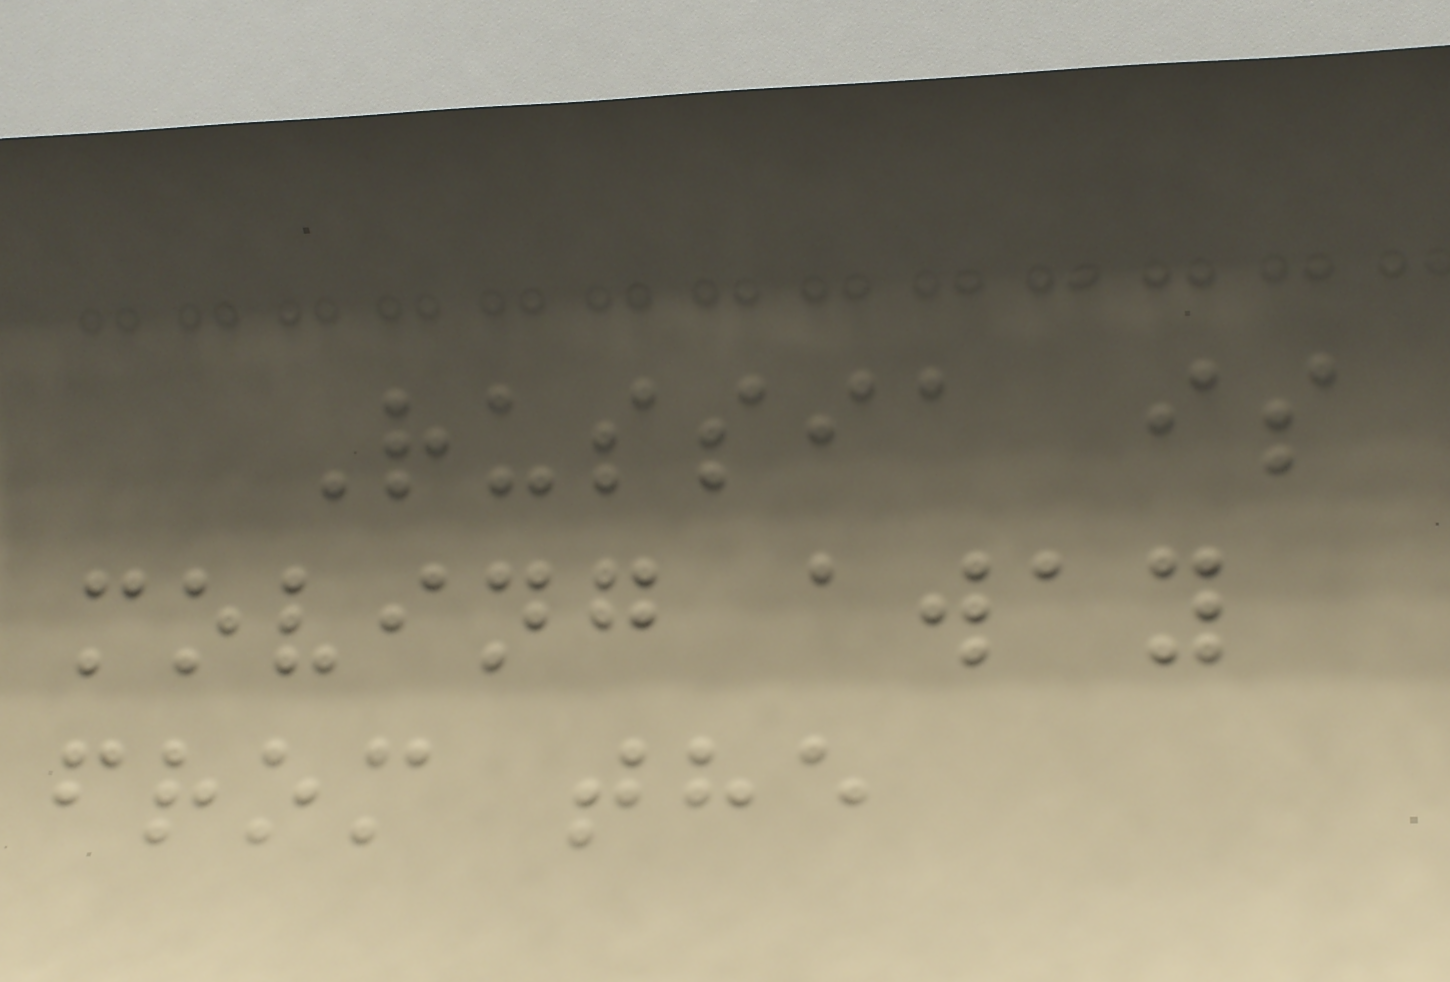Russia is
moving away
from the
